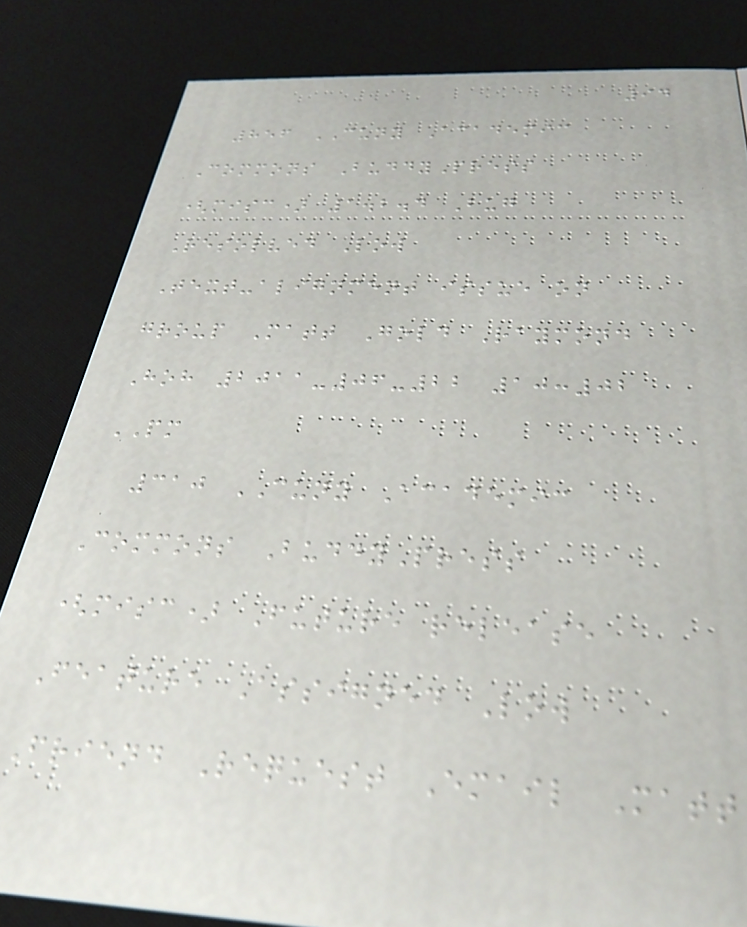94
856 CUNY Academic
Commons BuddyPress
(misc) 1.2.4 Bug
Resolved Low
Text-alignment issue on
group Matt Gold Raymond
Hoh 2011-06-22 10:02
PM
310 CUNY Academic
Commons BuddyPress
(misc) Future release
Feature Assigned Low
Friend Request Email Matt
